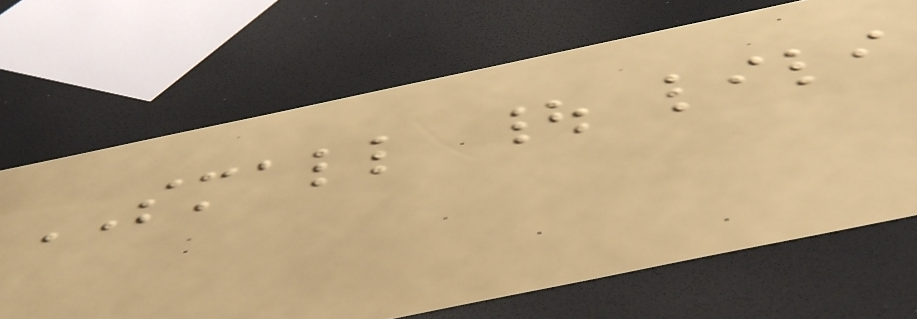SMALL | lili
